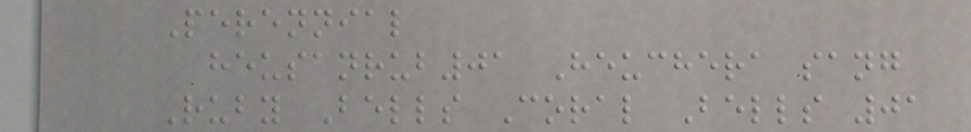Perennial
heusanrub01 Heuchera sang
Ruby Bells Coral Bells 01
